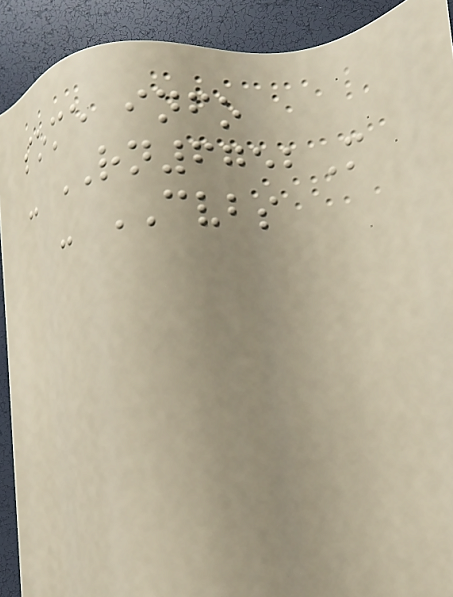some info
- RN6752M
- CVBS
